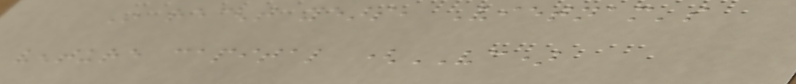In recent years, Vietnam's
venture capital (VC)
